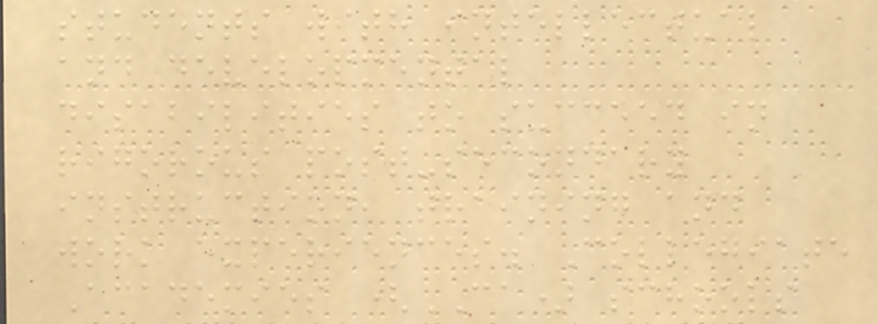students with intellectual
and developmental
disabilities to succeed in
rigorous post-secondary
instruction, training and
work experiences. Collegiate
Academies (CA) schools
